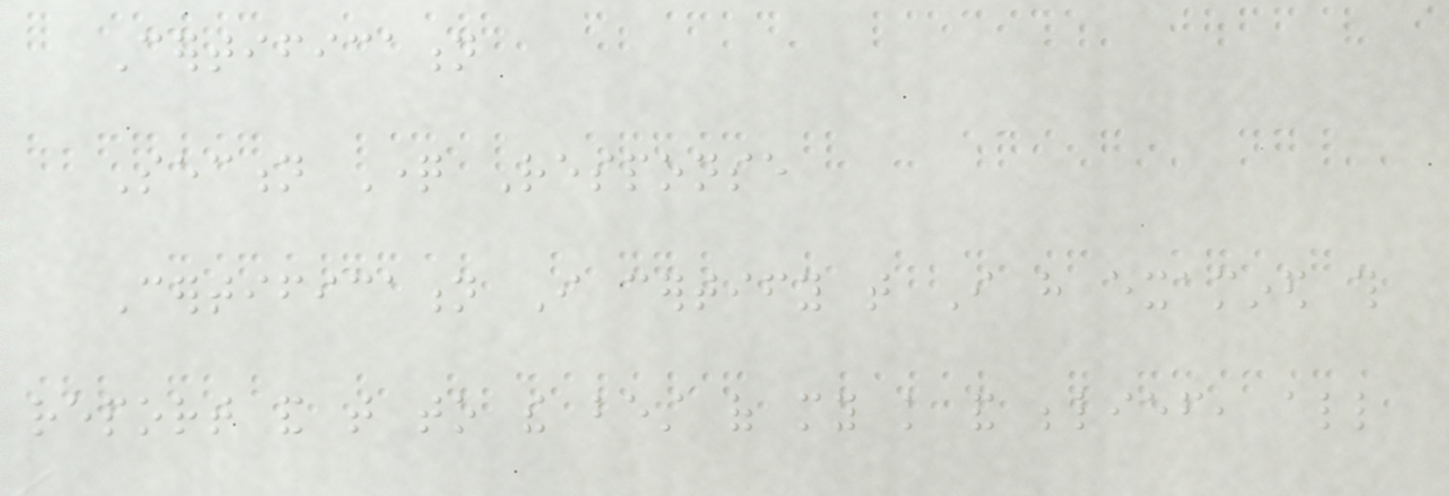Certification
Section Question Response
Certification I certify that I have examined this
report and that to the best of my knowledge and belief, all
